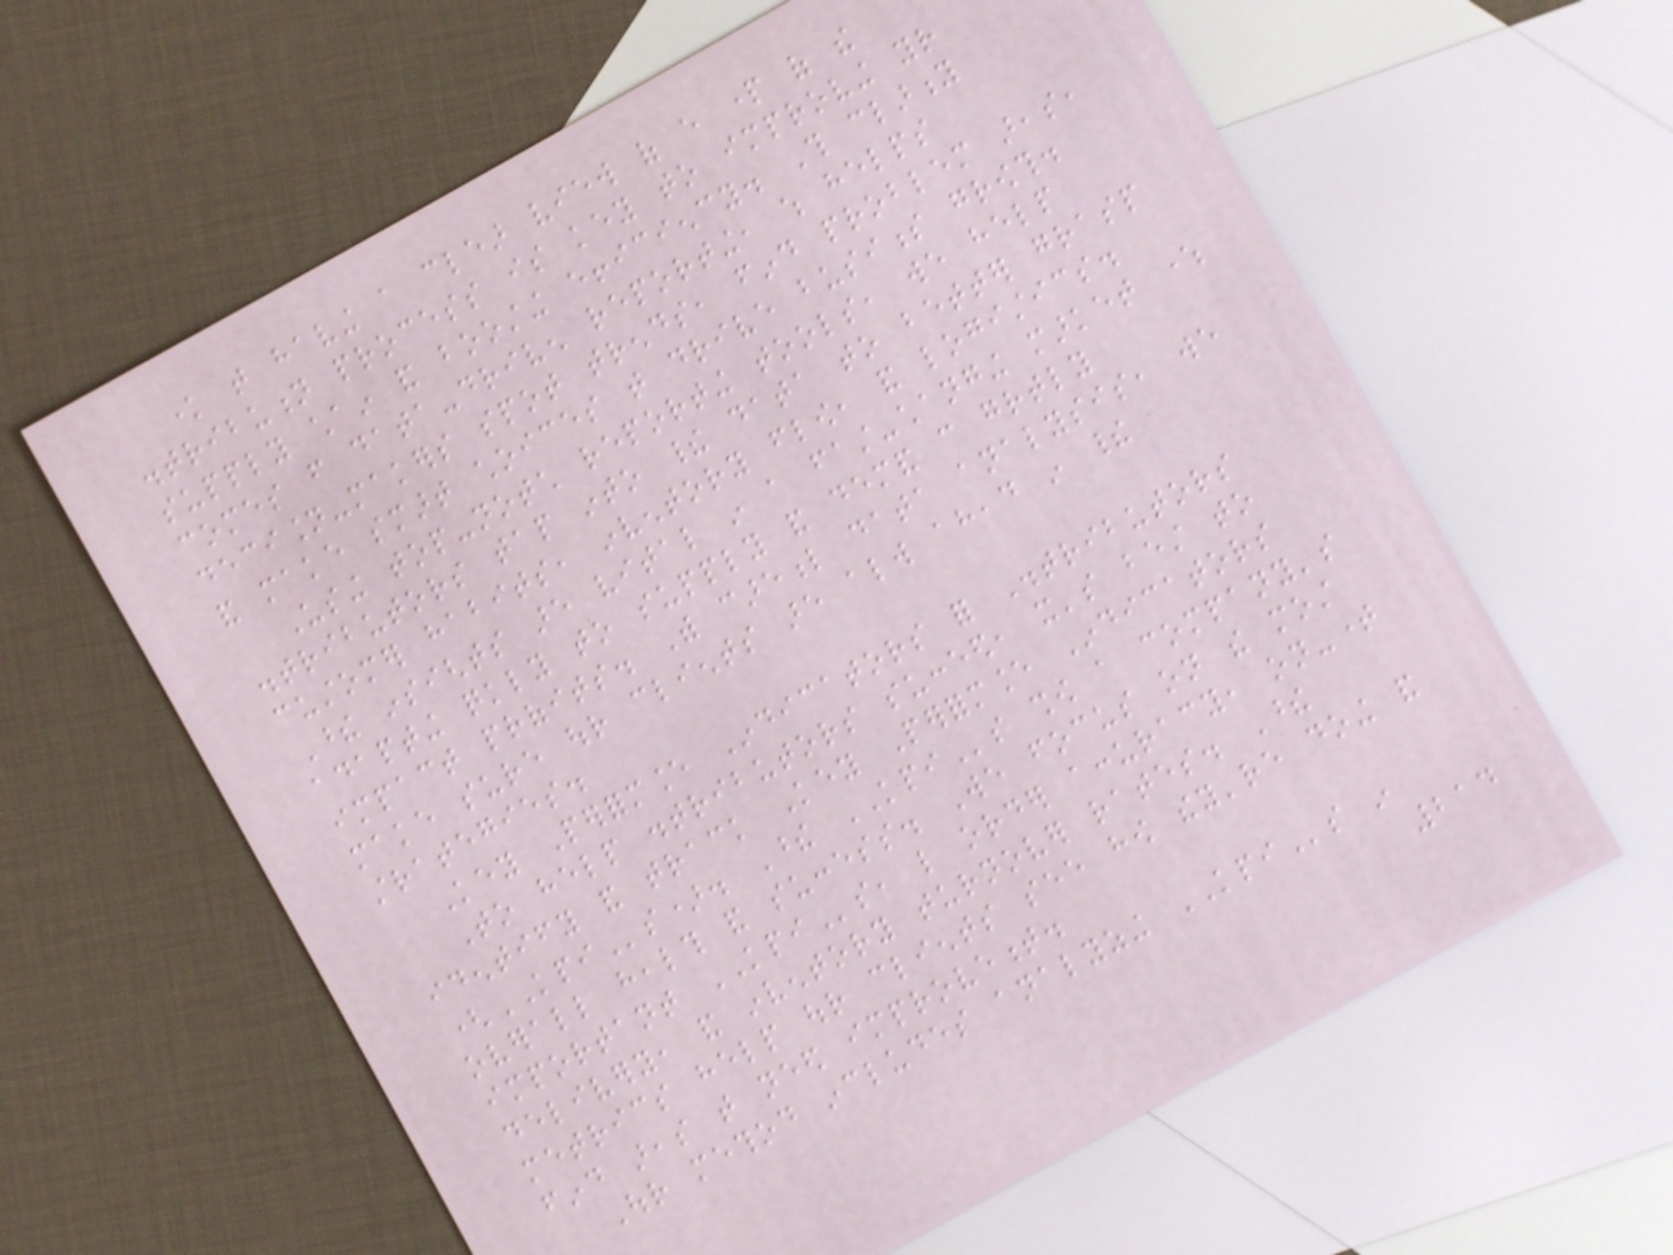know that having a clear view of every part of the
distribution process is key to improving your
supply chain and boosting efficiency. This clarity
comes from data-driven reporting, which helps
decision-makers spot trends, find problem areas,
and make smart choices that drive business growth.
Using top-notch reporting tools, we help
distributors tap into their data to better grasp
customer habits, inventory flow, and logistics.
These insights are vital in a fast-changing market where
adapting quickly to supply and demand can greatly
impact profits. With careful data analysis, we
make sure our clients are always ahead in their
strategies.
Key Performance Indicators for Distributors
To help distributors succeed, it's best to
identify and track Key Performance Indicators
(KPIs). These KPIs show a company's
overall health and success. We focus on the most
important KPIs, like order accuracy, on-time
delivery, and inventory turnover rates. These
metrics help our clients see how they're doing and
find areas that need improvement.
Our method includes analyzing KPIs in
214
